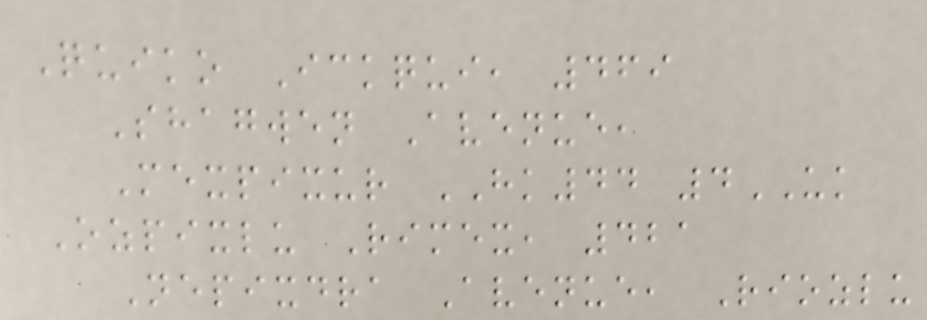Quiko Ickqui, 469
Shagwen Avenue,
Mexpixur HK44 4UK
Ozpixlu Rimex, 421
Nepixdra Avenue, Riozlu
